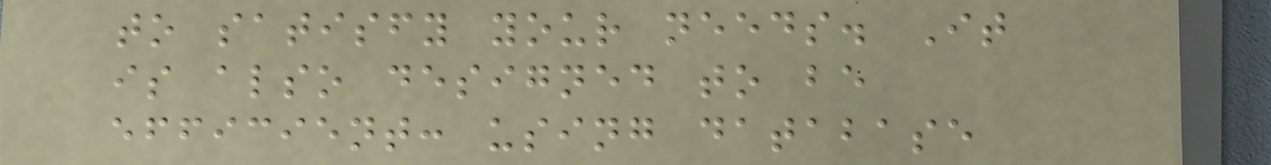to satisfy your needs. It
is also designed to be
efficient: using database
